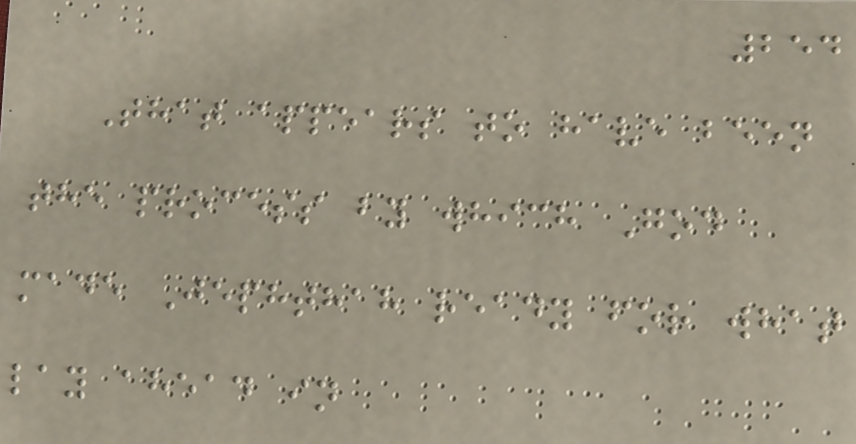254
That appears to have been
the process by which God
made Jephthah ready for what
lay ahead in
